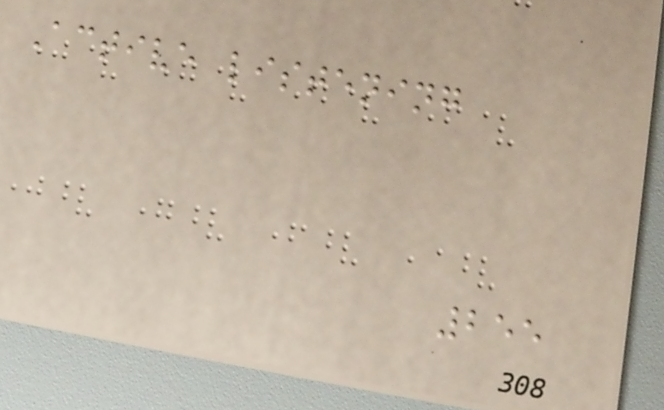Active listening
255
